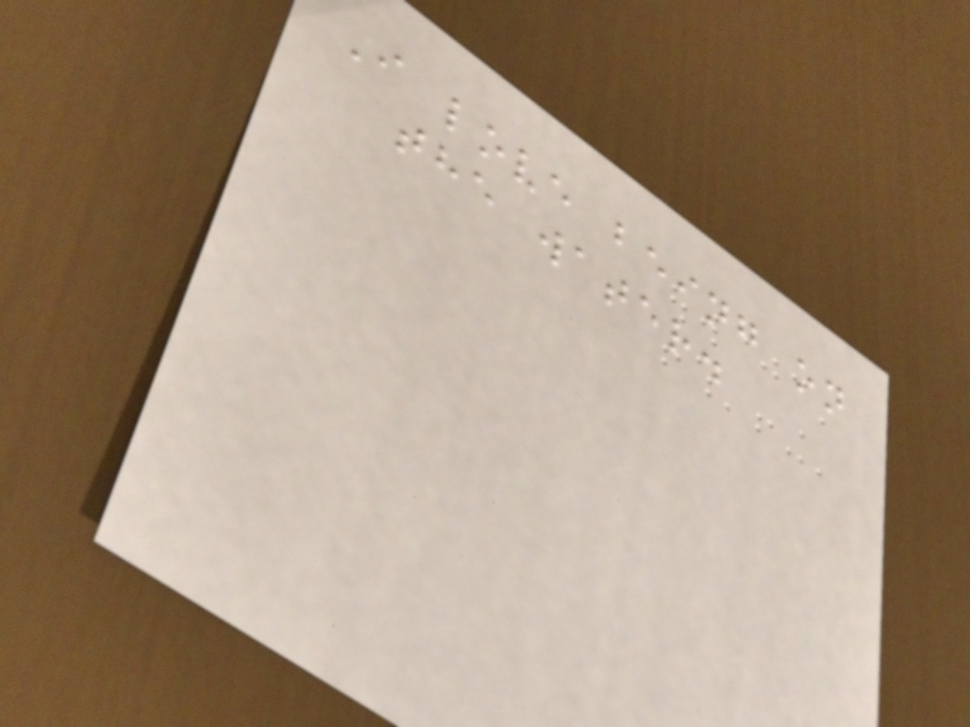I love being on
the water.
